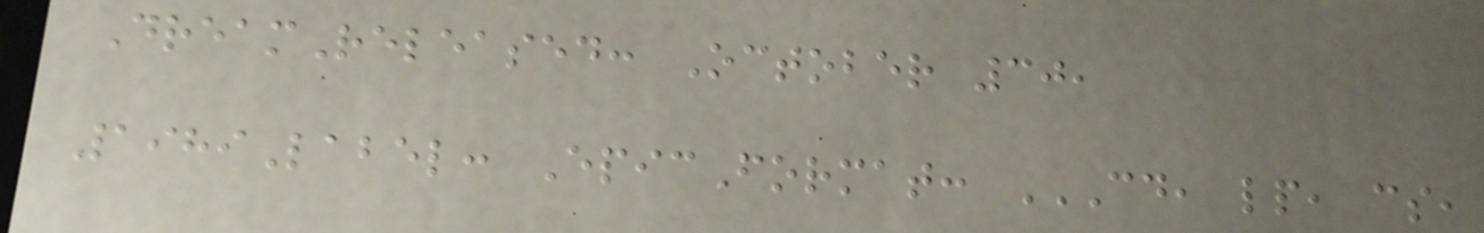DreamReleased: October 30,
1989Label: EpicFormat: CD, LP, CS,
